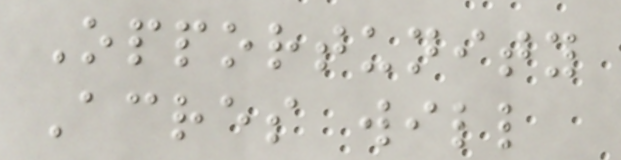Opportunity
Acres will
